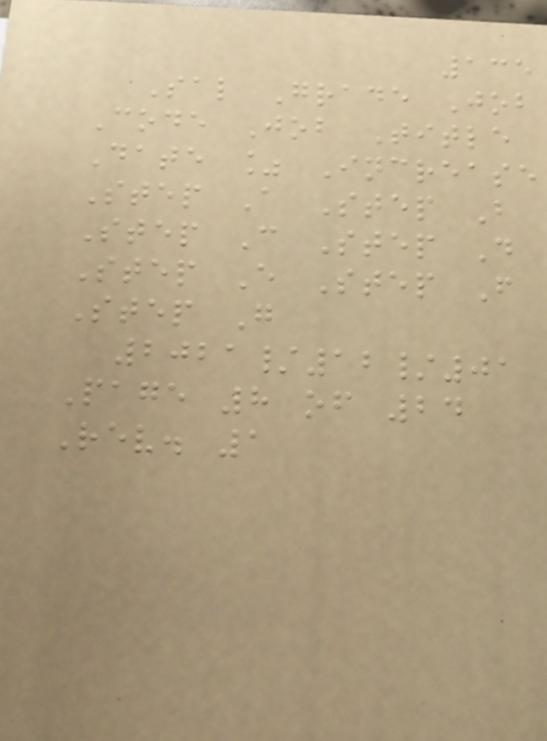135
Sal Grade Job
Code Job Title
Date % Increase
Step A Step B
Step C Step D
Step E Step F
Step G
2021/12/01
Page 8 of 24
Rev. 1
